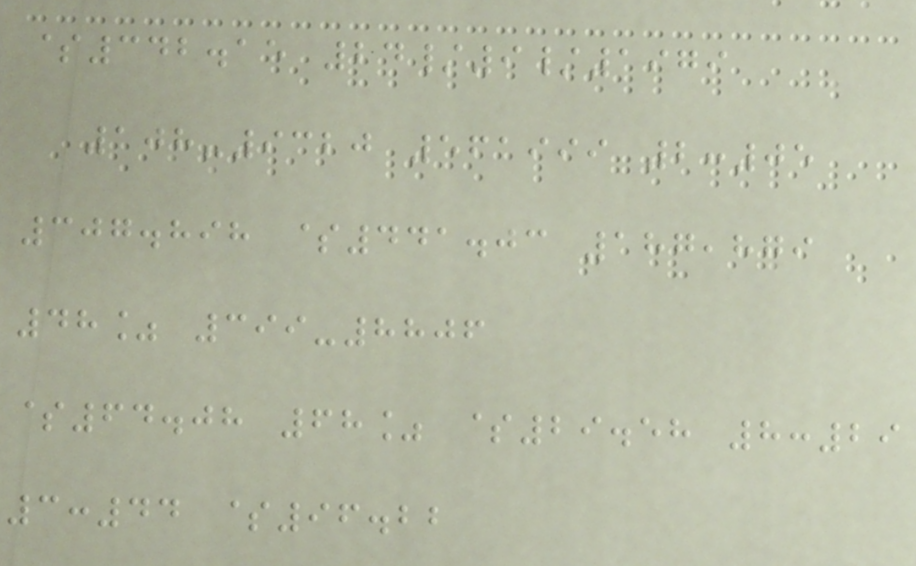$342.15 24/9/1979
108-9320 561999 2:05
307.898 $441.03 187,879
48% 399-8806
$64.08 68% $29.58 8:29
3:44 $96.22
